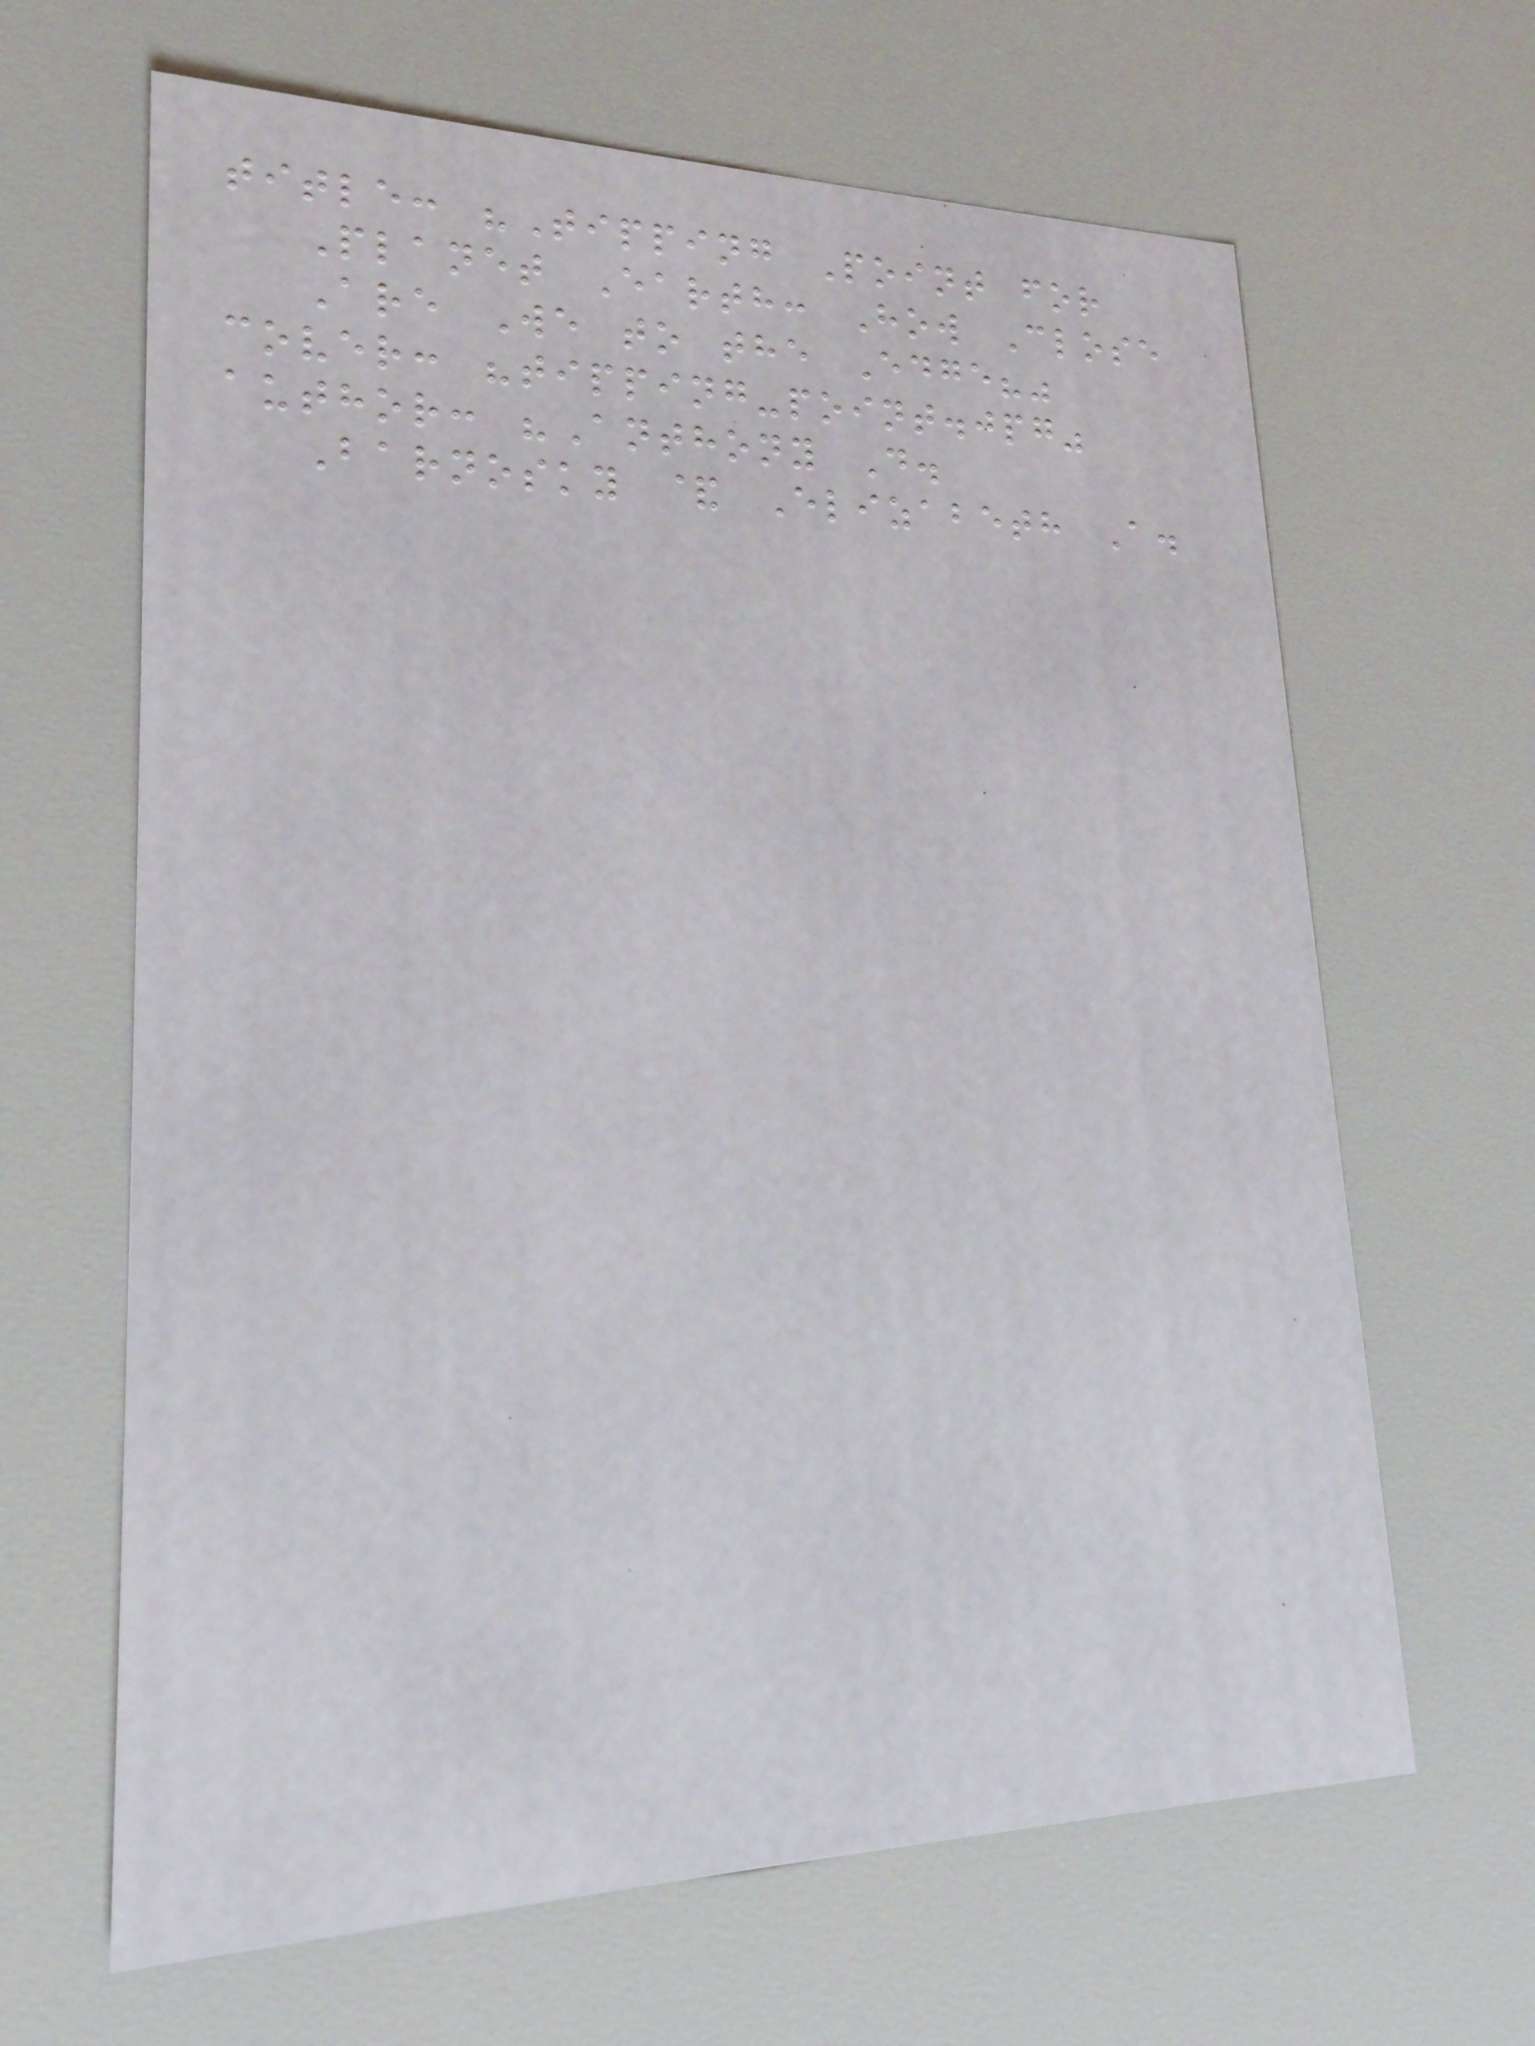title: "Tipping Point for
Planet Earth: How Close
Are We to the Edge?"
cover: "tipping-point.jpg"
author: "Anthony D.
Barnosky & Elizabeth A.
